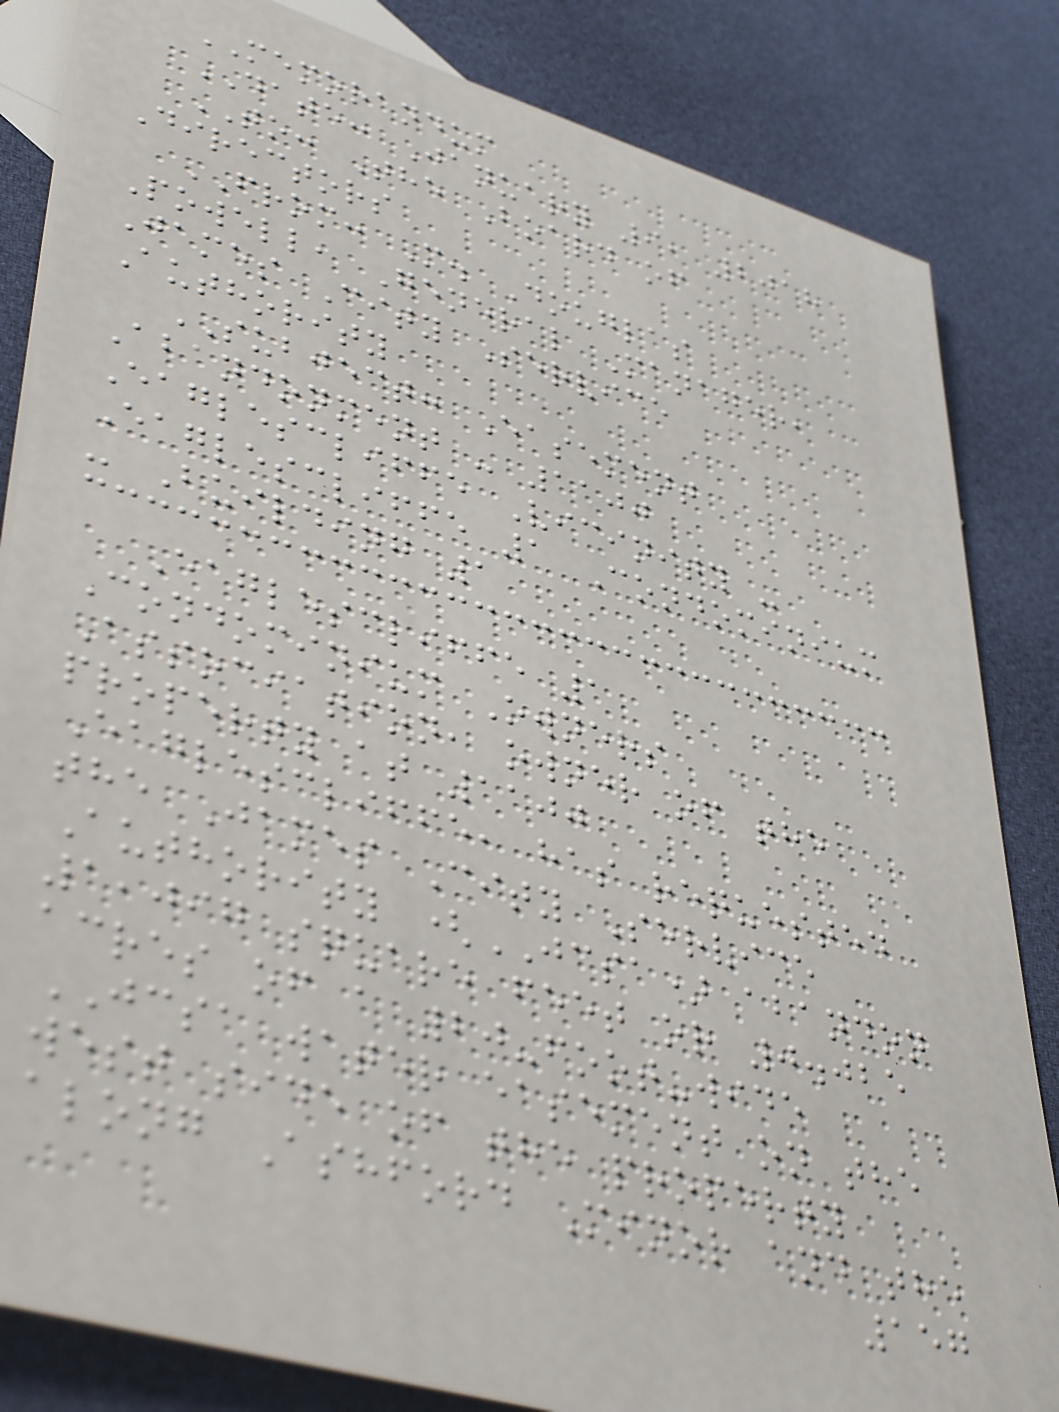MEMORANDUM
DATE: January 9, 2018
TO: The Board of
Directors
FROM: M. Douglas
Powell, General Manager,
James City Service
Authority
SUBJECT: Easement
Abandonment - 1100
Eaglescliffe Vicinity -
Eaglescliffe 1 Condominium
- Building 1
Eaglescliffe 1
Condominium Owners
Association, owner of the
property at 1100
Eaglescliffe, has requested
the James City Service
Authority (JCSA) abandon
1,097 square feet or 0.025
acres of a 20-foot-wide
JCSA water easement on the
west side of the property
along Ashford Minor and the
157
